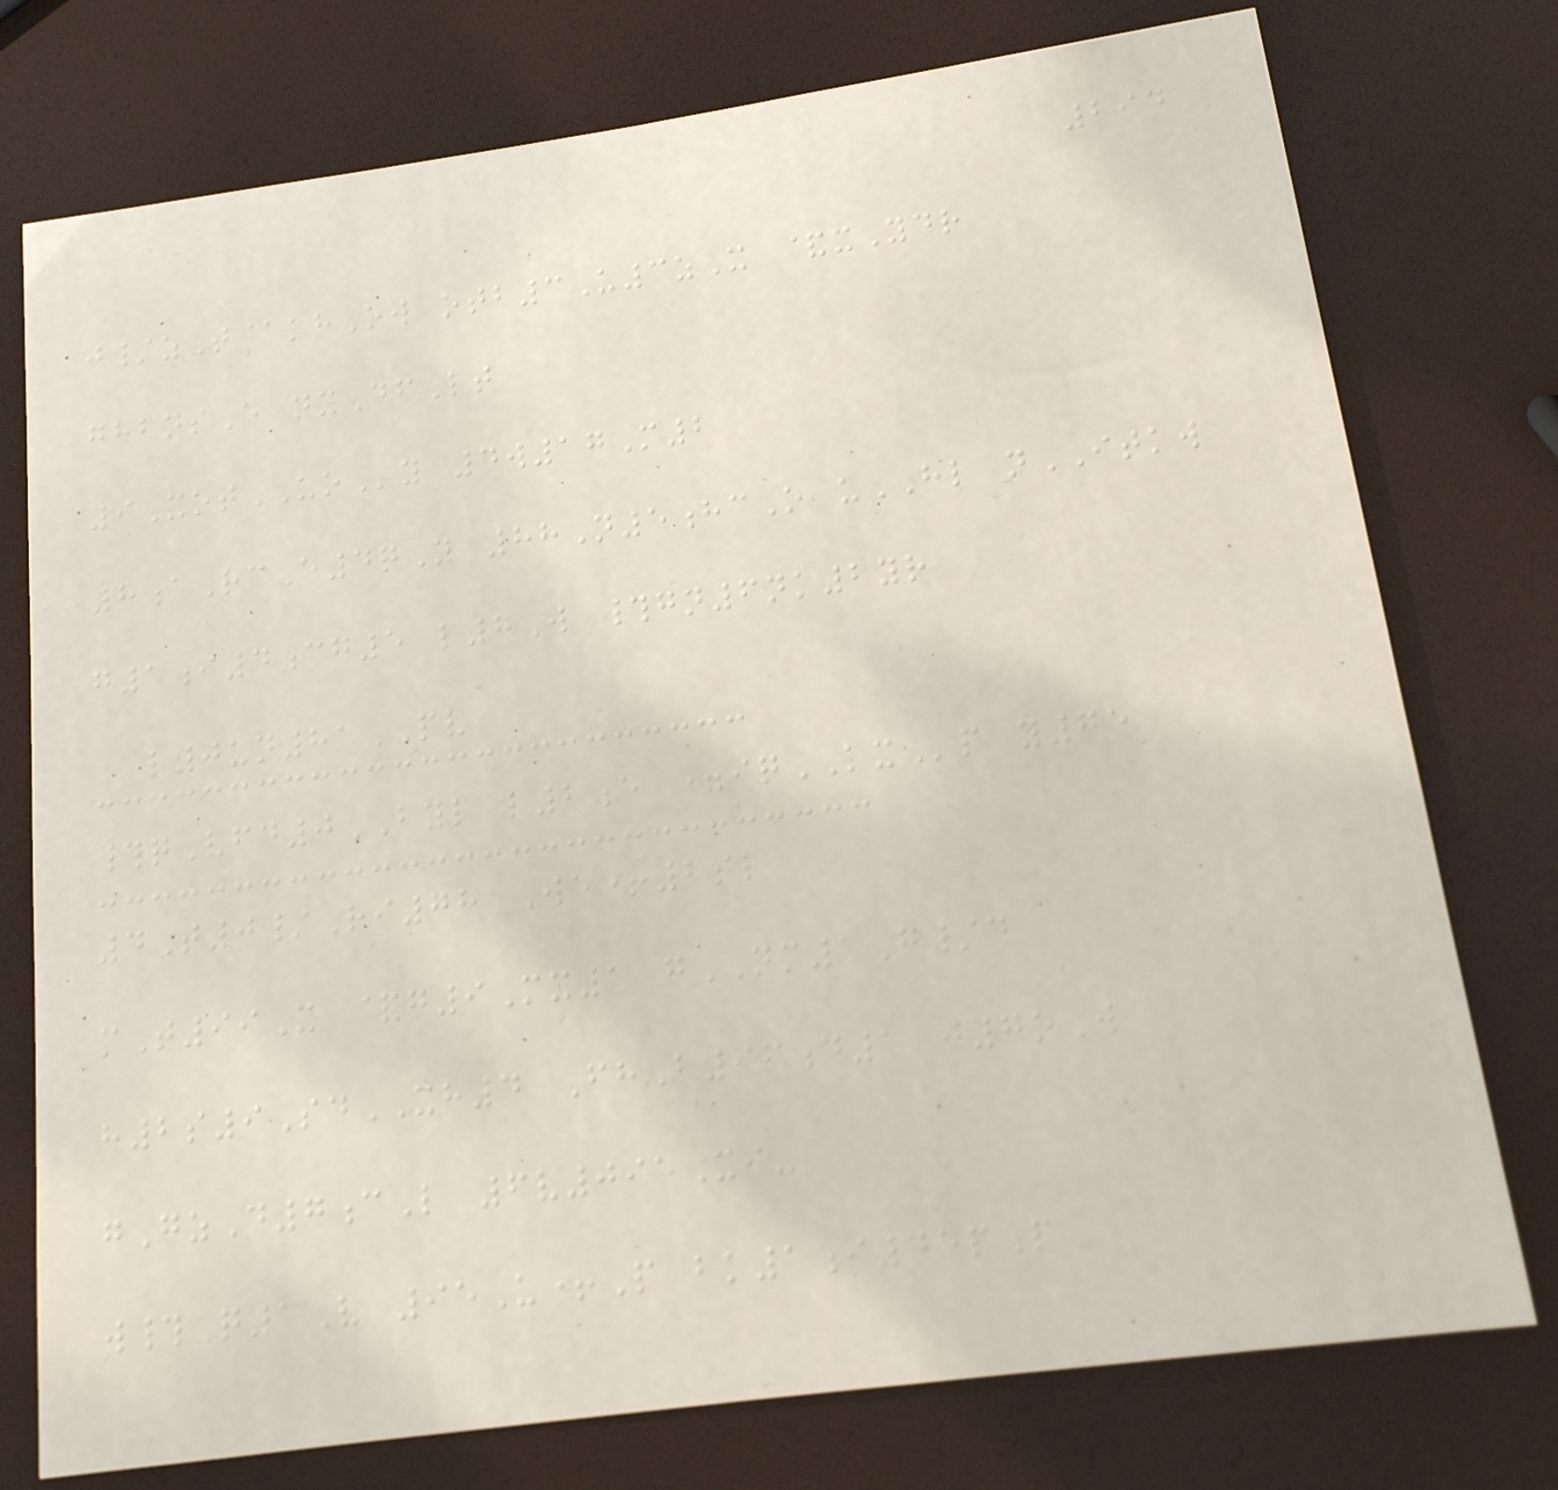294
j/zT@khOw otb3U3zX &xYdr
ghbnsE nxDfLt
9XotUOy 4w17M2
8aRcE4qY 88N5hcO uHL nITKW
g1i4cg5 l7W #gn6nk2yr
l0un81PV
#qVfd0BYL l2e =iqKXp y75
4T0/Ri78 We+2sl
mT99X &g9Mx1 gNM1G/d
h2s9SdXH4 FhB96d1 j7oW
gGzD7cL 6v095Xj-
w#Q1V 95U+P bk1i45pP
